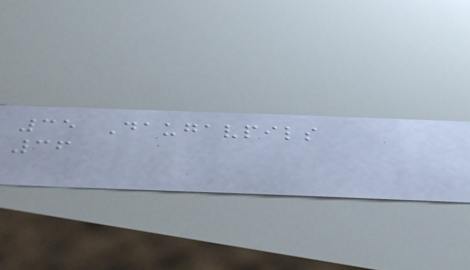35 Daugavpils
36
